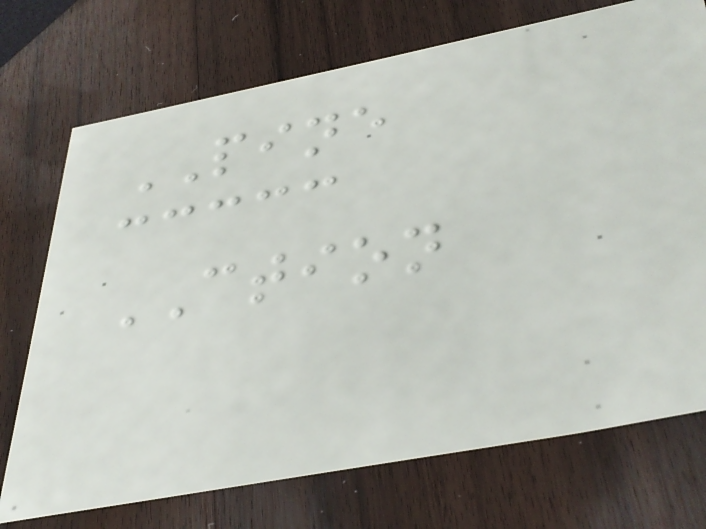PINE
CTION
